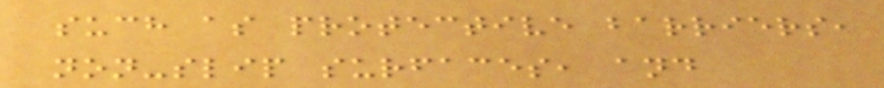such as protective barriers,
non-slip surfaces, and
